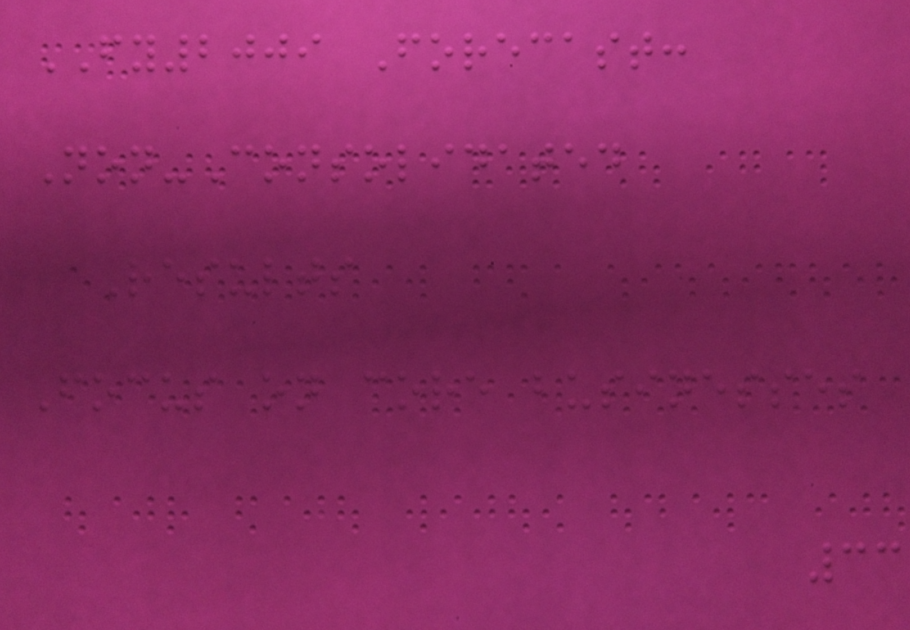FY2009 Forecast:
Non-Consolidated
Results
Focus on core businesses
33
